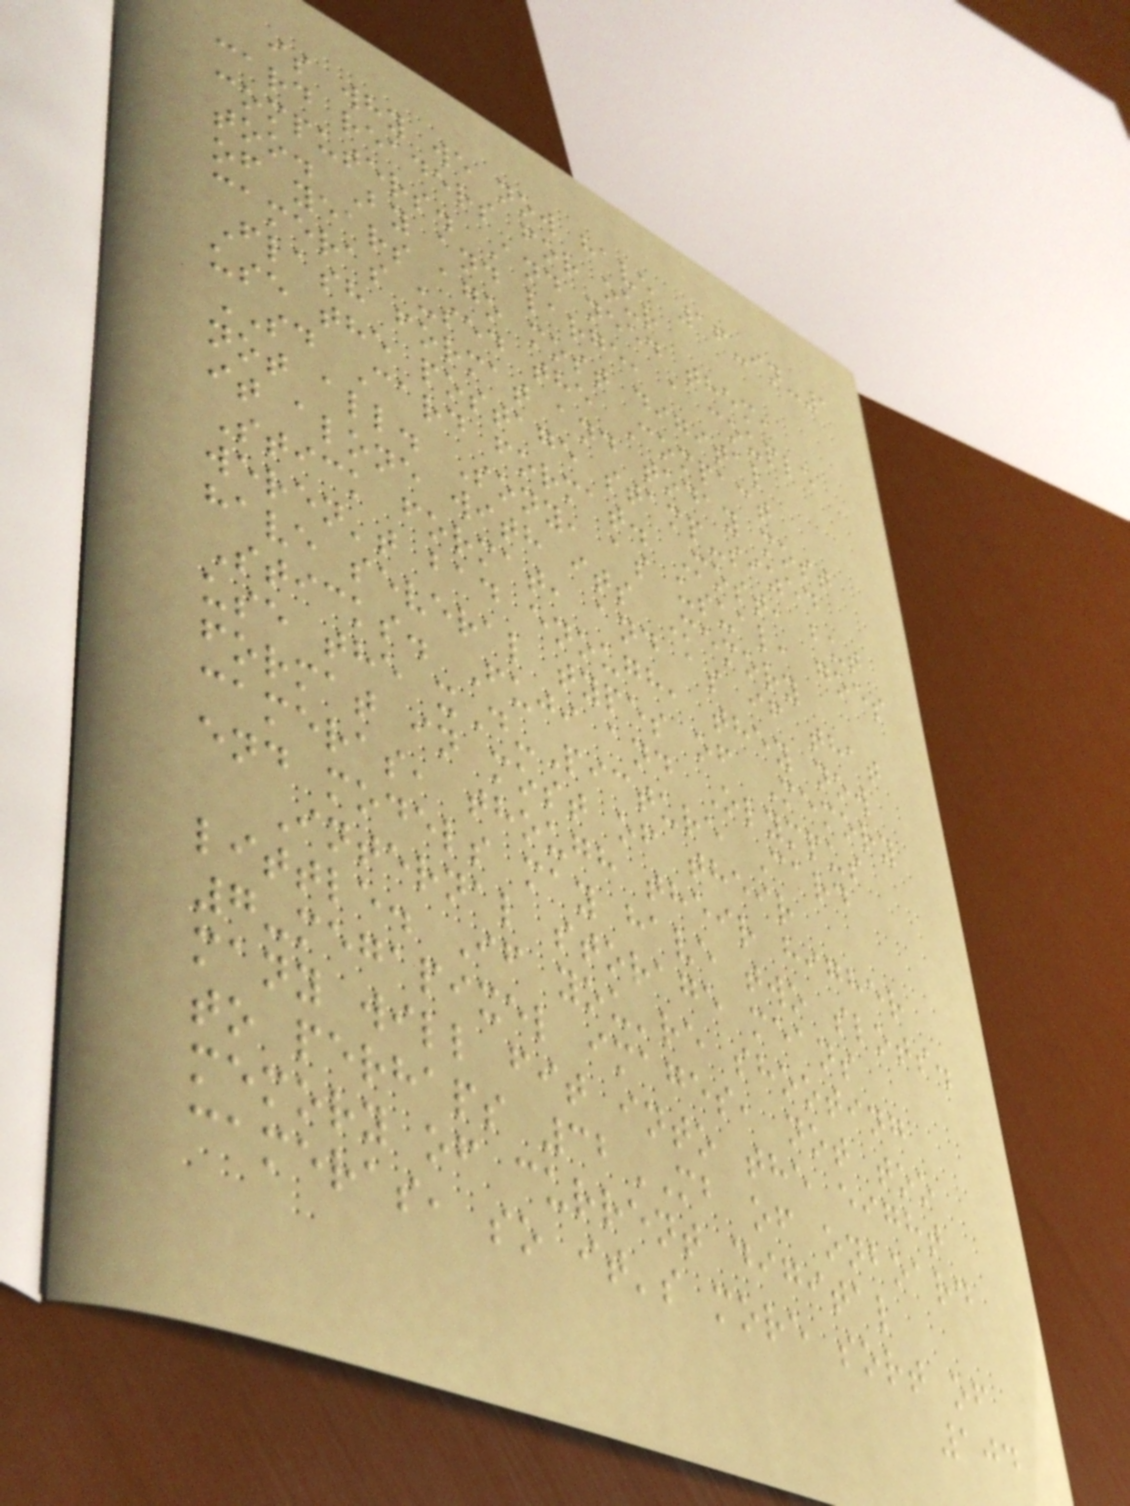is why we now have 16-in-1
card readers for our
computers. And need them,
too. By and large, a couple
of years ago most digital
cameras used the Compact
Flash format and today most
use the postage stamp-sized
SD Card format. Most, but
not all. Sony, as usual, goes
it alone with its Memory
Stick format, and as if that
weren't bad enough, they now
have several types of Memory
Sticks. Fuji and Olympus
use the xD-Picture Card
format in most of their
cameras, though their higher
end models may have two slots.
Internal storage means
little. If you're shooting
7-megapixel images, not too
many will fit into the eight
to perhaps 32MB of onboard
memory of current digital
cameras, so it's more sort of
104
